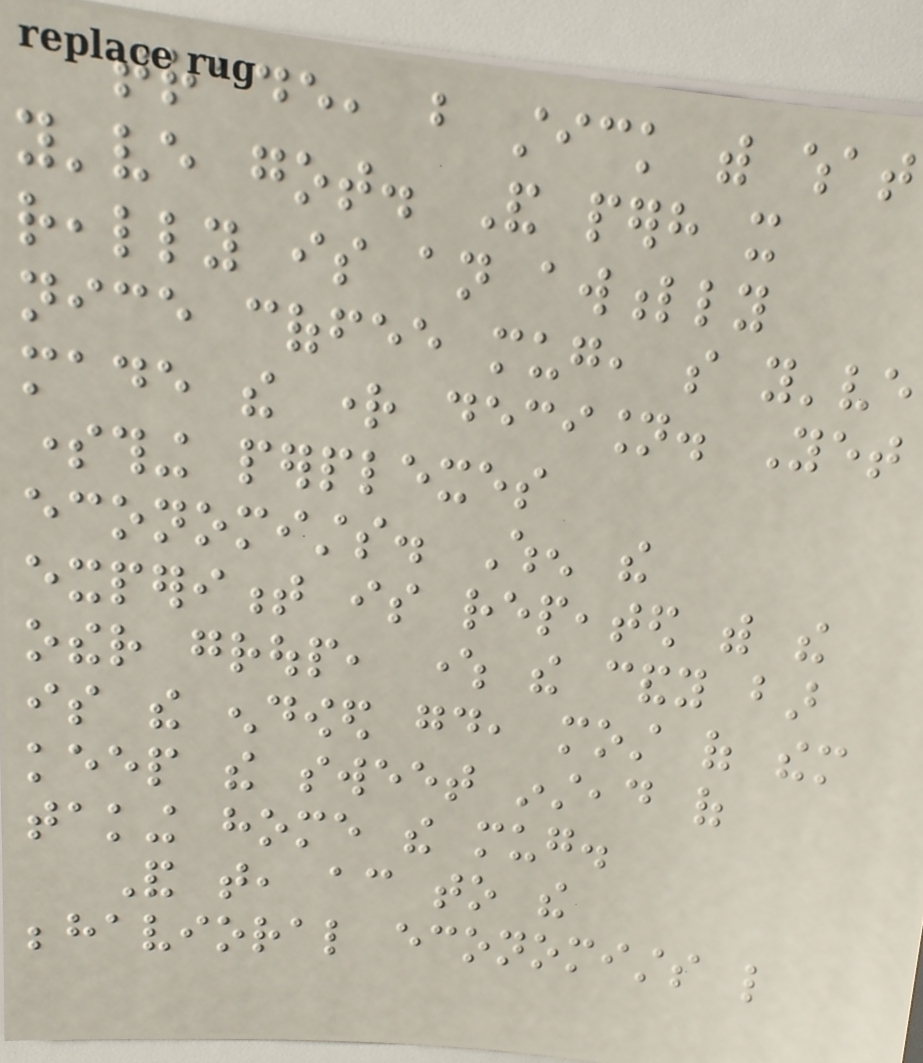trade, but stick with what
you've got. And perhaps it
really is an awfully
nice coffee mug, so you've
made the right decision. Yet
something perplexes
economists. When the
experiment is repeated with the
other group, where the candy bar
is the endowed good, most of them
keep the sweet instead of
taking home the mug.
And that, according to the
behavioral economists like
